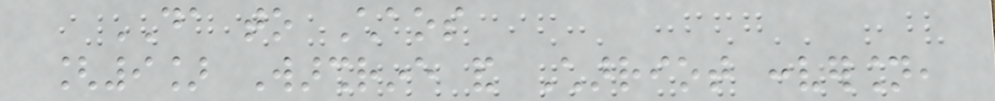DA to Chaos
[9] Warshrine and Charriot conversion,
